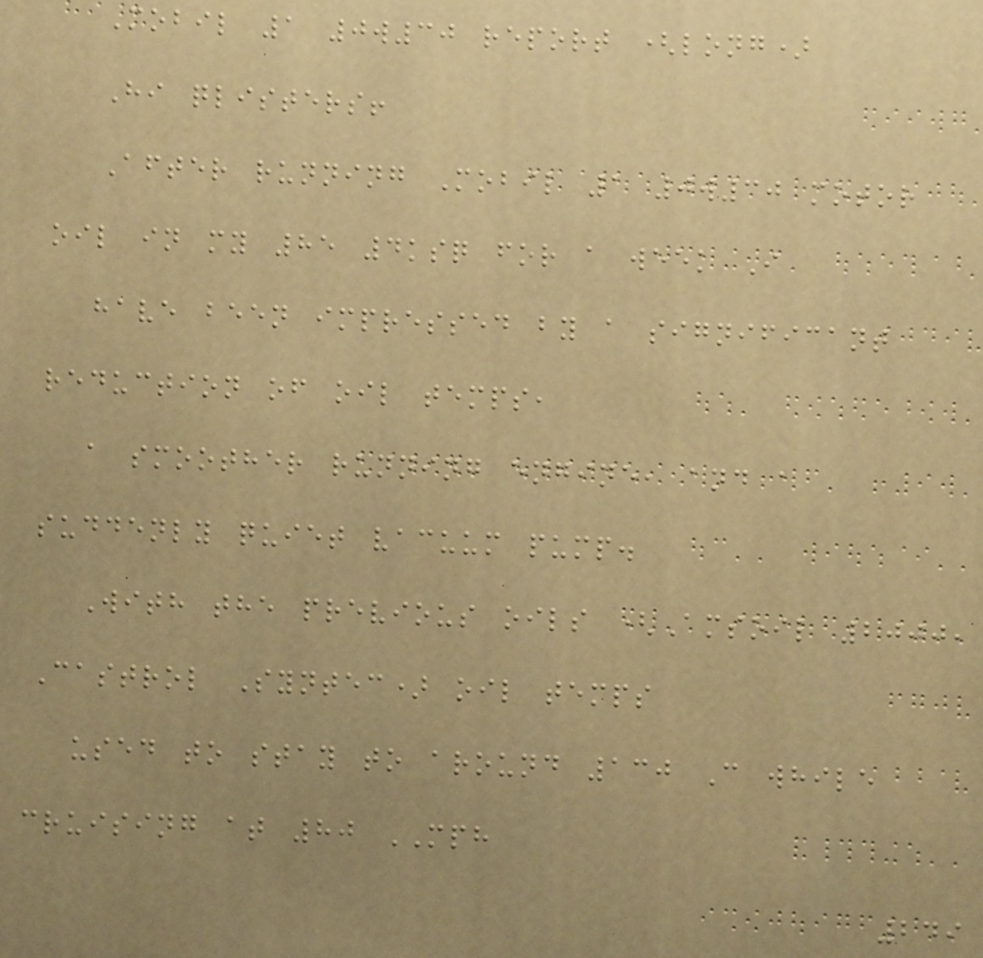Mobil 1 0w30 report (long)
Hi qlisters!
After running Mobil 1 0w30 motor
oil in my 85 4ksq for a week I
have been impressed by a significant
reduction of oil temps,
a smoother running engine, and a
suddenly quiet vacuum pump.
With the previous oils (Amsoil 2000,
Castrol Syntec) oil temps
used to stay to around 130 C while
cruising at 80 MPH
249
